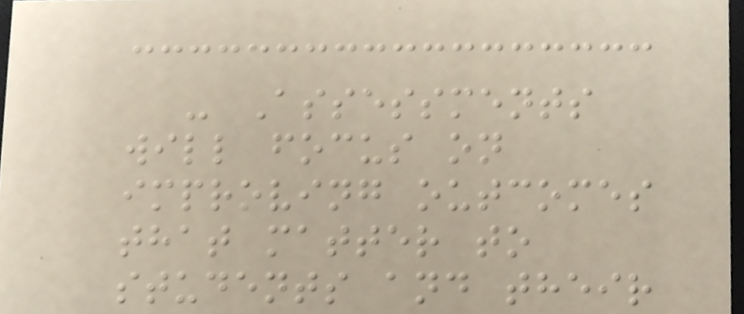- Assessments
will focus on
improving outcomes
that matter to
students and their
